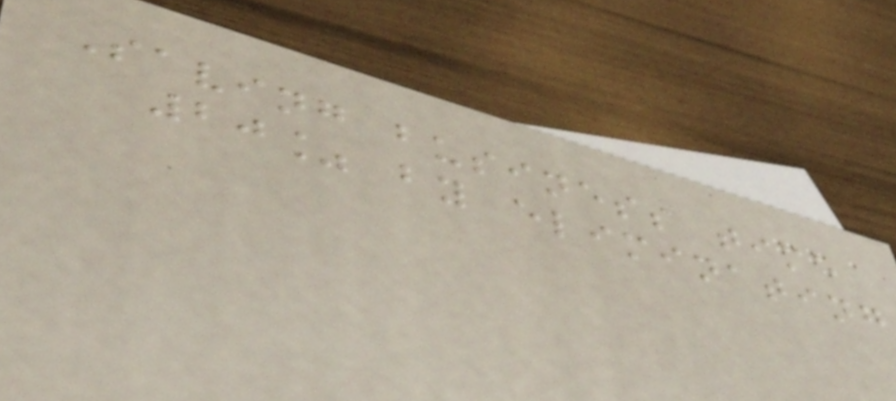Saving business time
20% by eliminating
